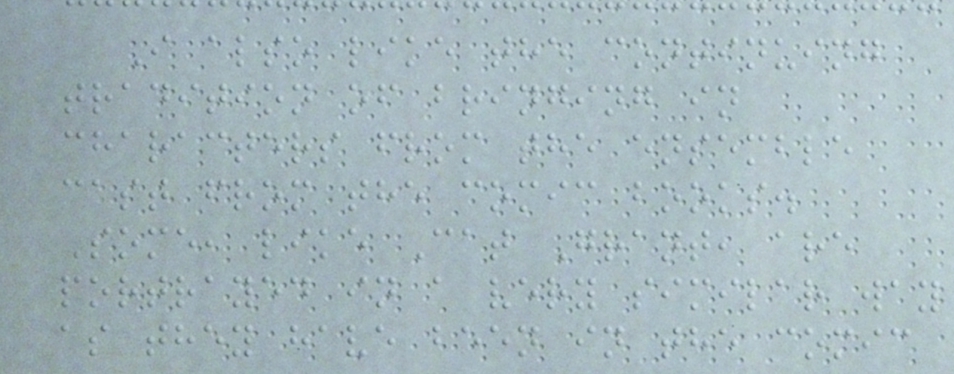I also like the continuing
tradition of bringing in
characters from the ensemble
cast from the comic books.
Some, like Cat Grant, are
portrayed in a very similar way
as they have been in the comic
